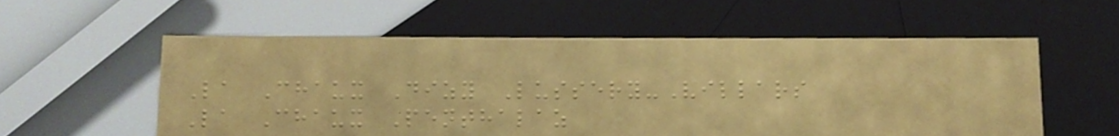La Chaux Dizy Lussery-Villars
La Chaux Penthalaz
